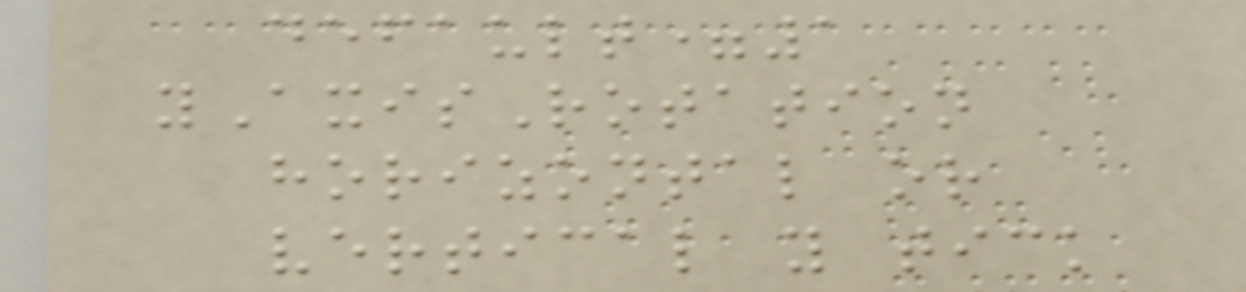default=1
yAxisRotation
horizontal or
vertical y tick
